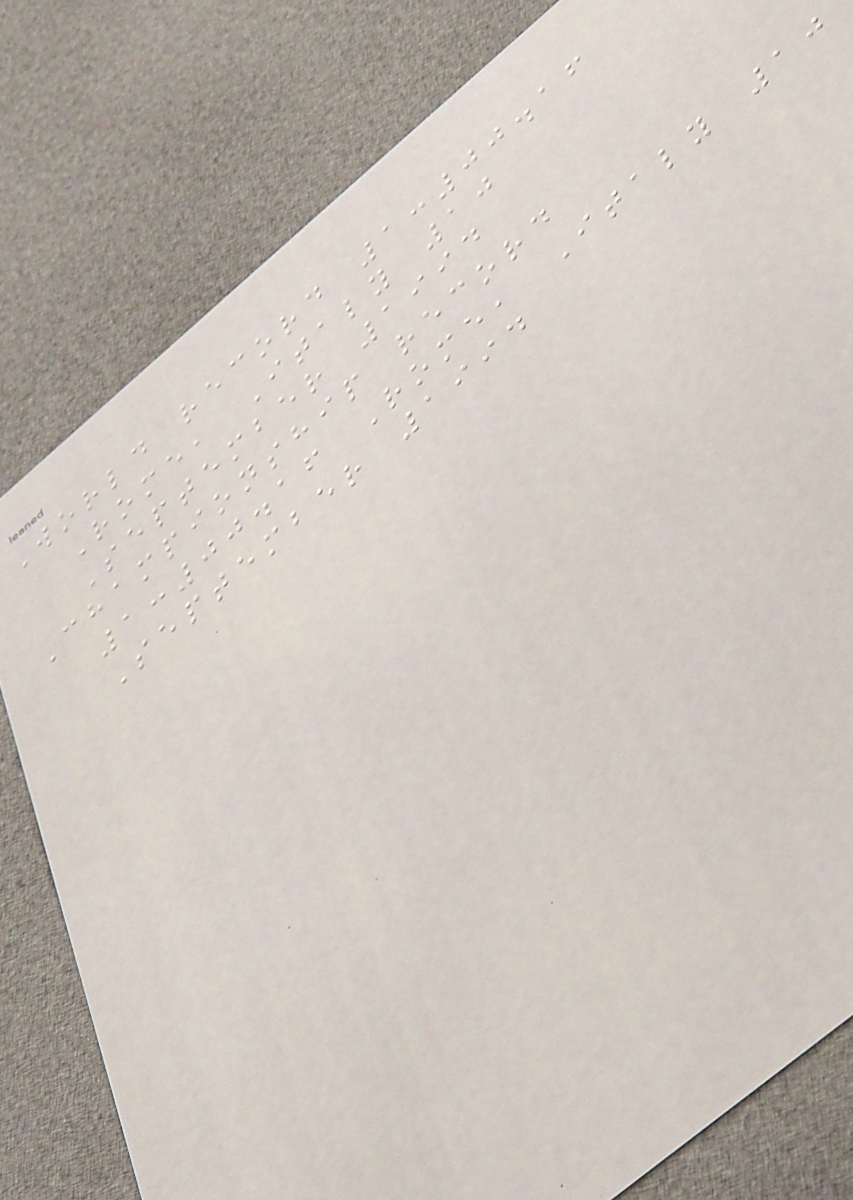World record 1:00.16
Rome, Italy 10
September 1994
Championship record
1:00.16 Rome, Italy 10
September 1994
